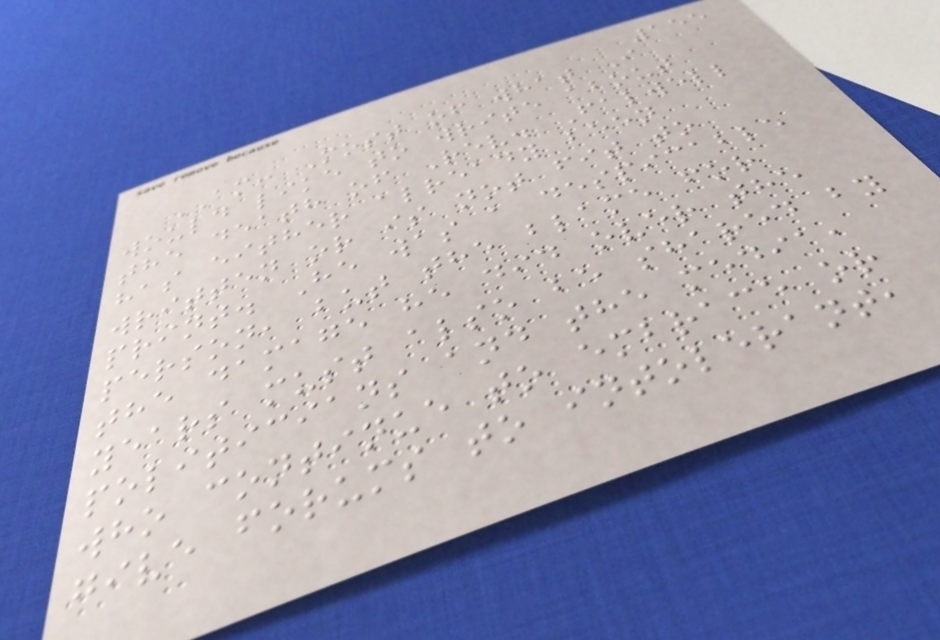155
AM: Most of what I
would like to write about
the death of Rev. Falwell
has either already been
written or is not fit to
print. He was a despicable
person, but the blame for
the damage he did over the
years must also be shared by
politicians and the media,
who continue to embrace or
give forums to intolerant,
